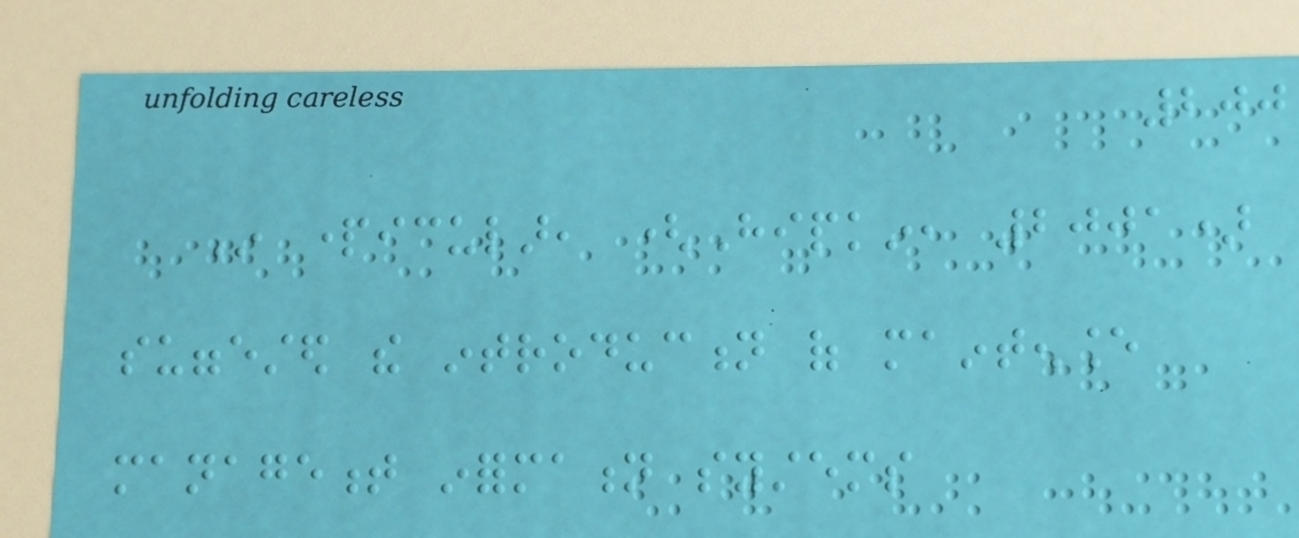200
In particular, (Hipkin, 2001)
suggested the introduction of maintenance
management information systems
